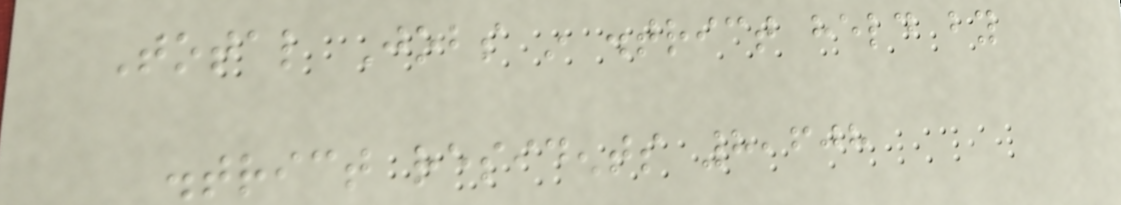Total Jobs in district held by
district residents 8,608
